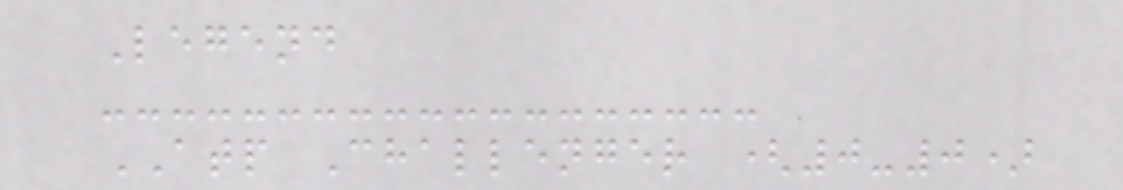Legend
ATP Challenger (0-0)
